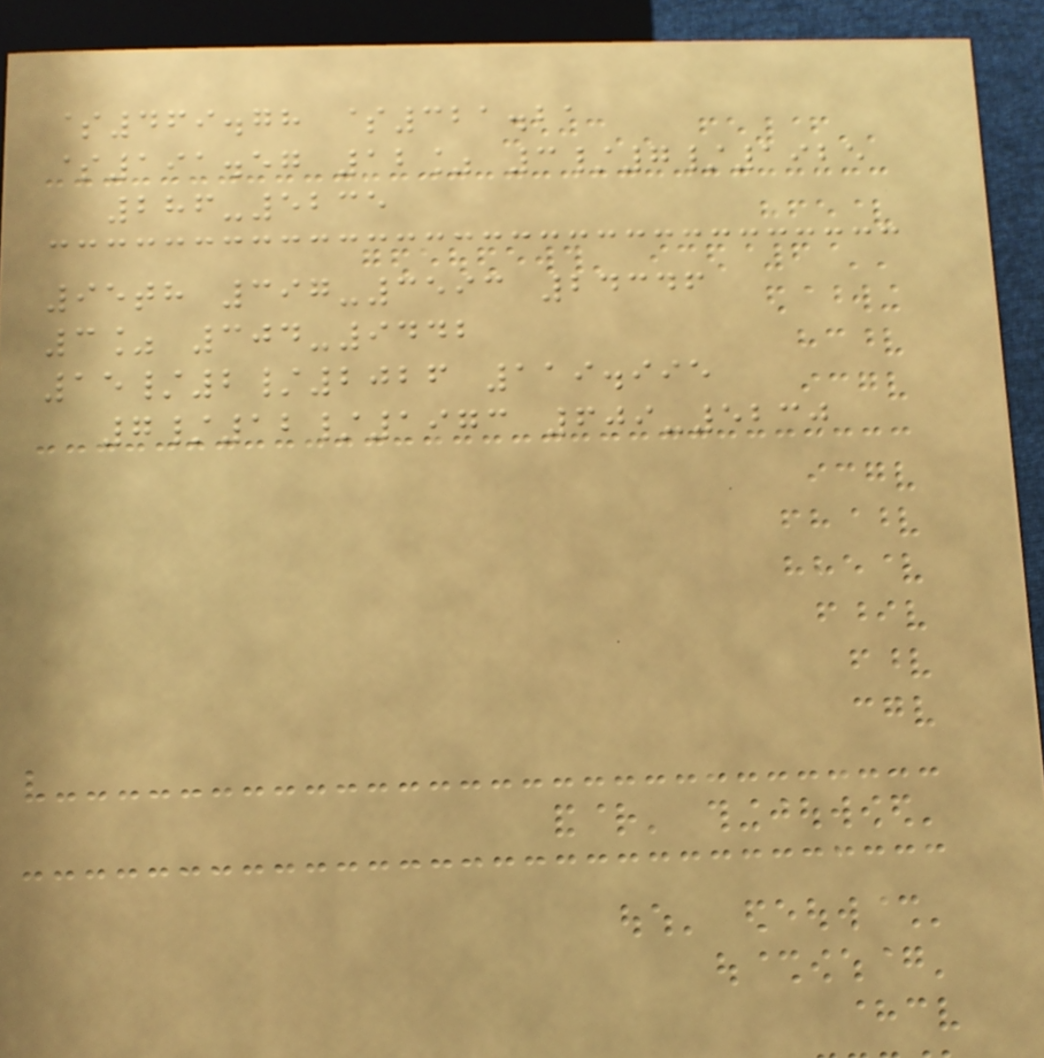$469.78 $321.21
$191.57 12% 3/7/1925
286-5235
95th 397-3593 24346
3% 304-9442
15/2/2026 119.995
7/12/1973 609-5230
